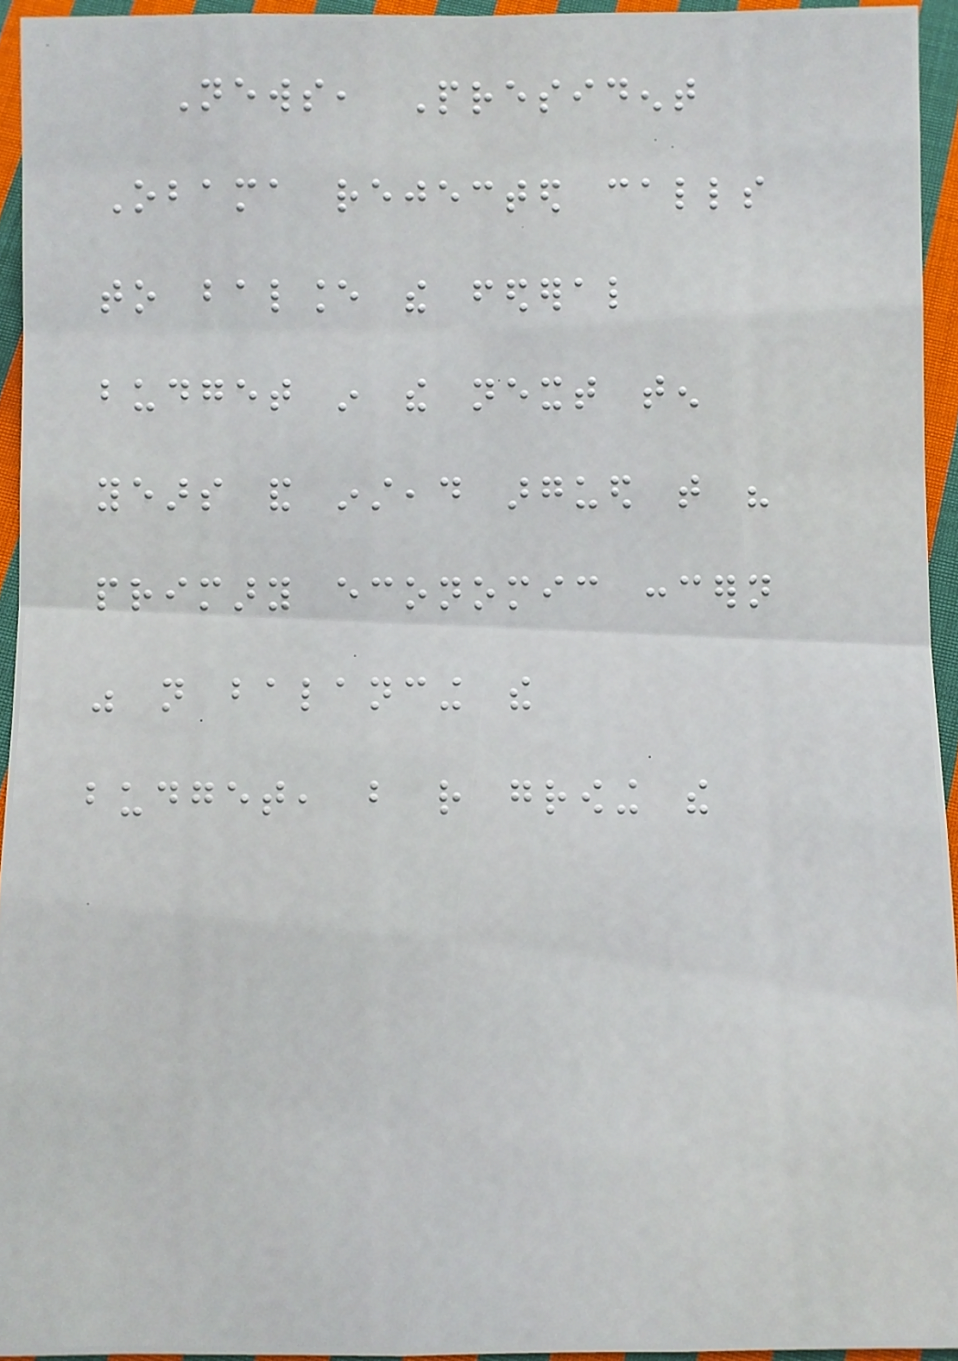News, President
Obama rejected calls
to balance the federal
budget in the next ten
years and instead argued that his
primary economic concern
was not balancing the
budget, but rather growing the
